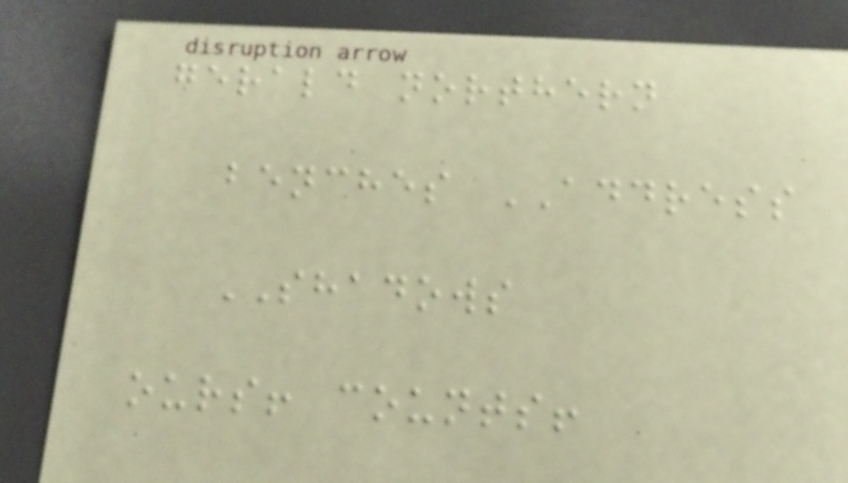gerald northern
benches ADDRESS
SHADOWS
ours! counts!
